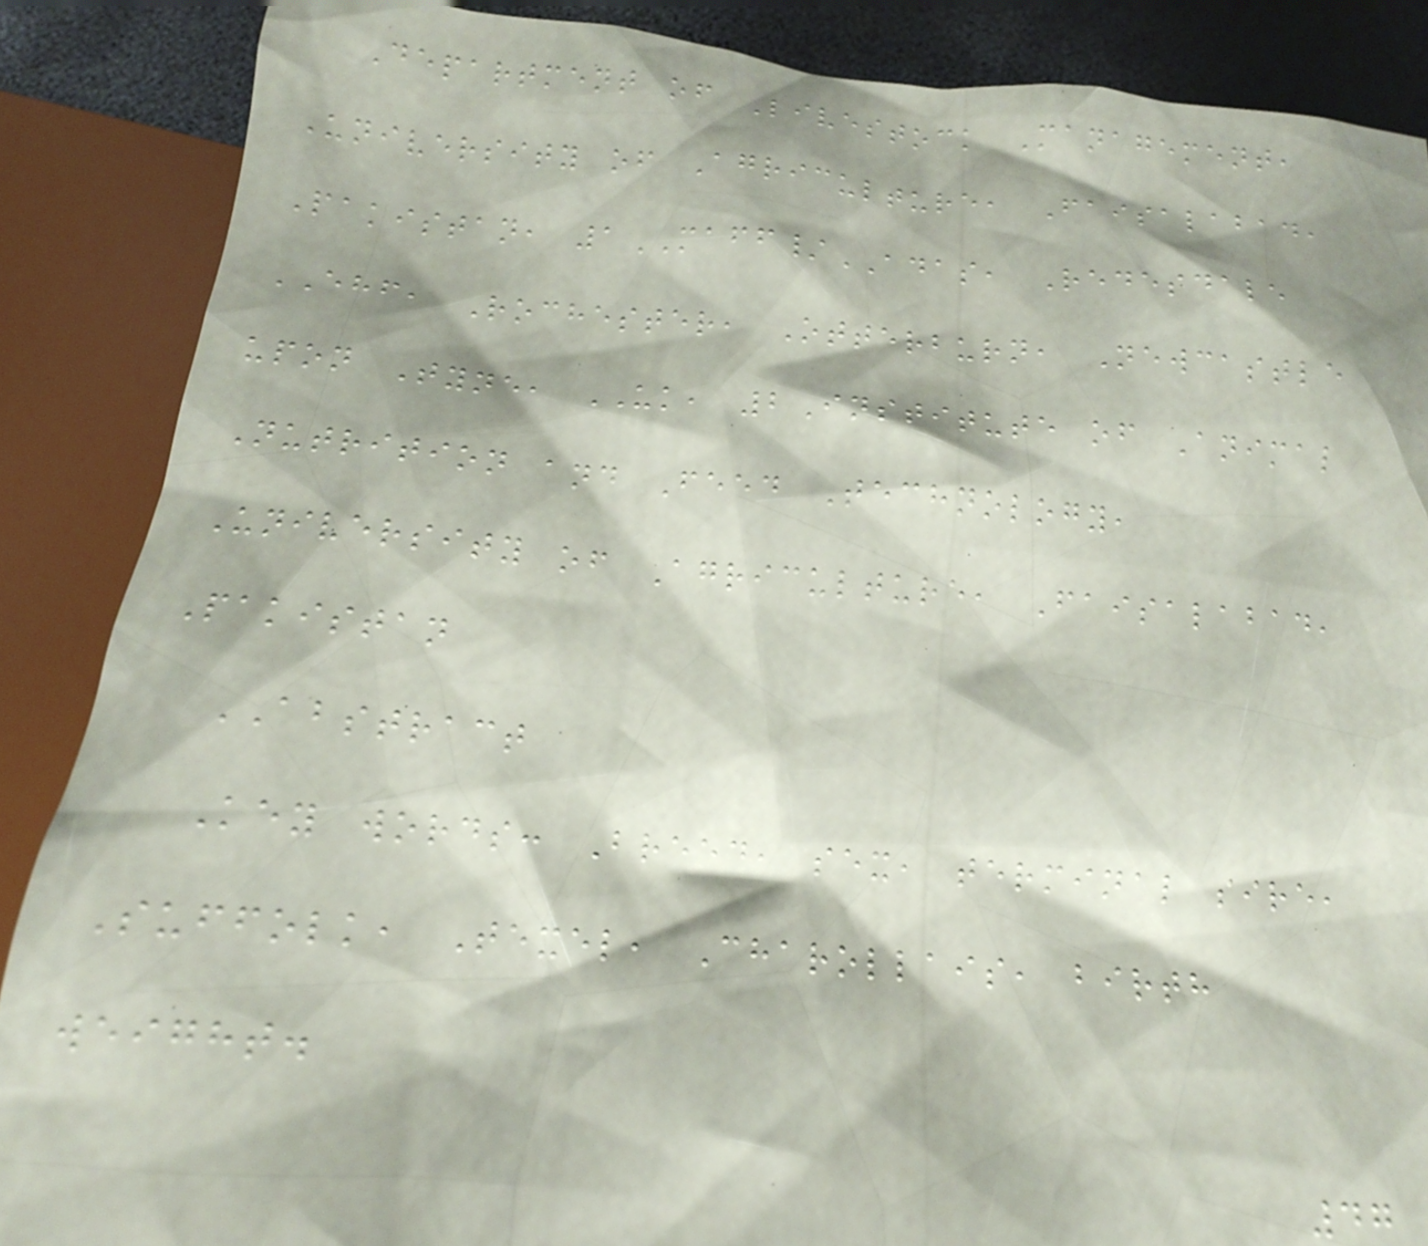Department of Livestock Management,
University of Agriculture, Faisalabad,
Pakistan, 1MAFF/ADAS, Redesdale
EHF, Rochester, Otterburn, Newcastle
upon Tyne, UK, 2Institute of Animal
Nutrition and Feed Technology,
University of Agriculture, Faisalabad,
Pakistan
ABSTRACT
Key words: Breed, sex, terminal sire,
Suffolk, Texel, Charollais, birth
weight.
47
